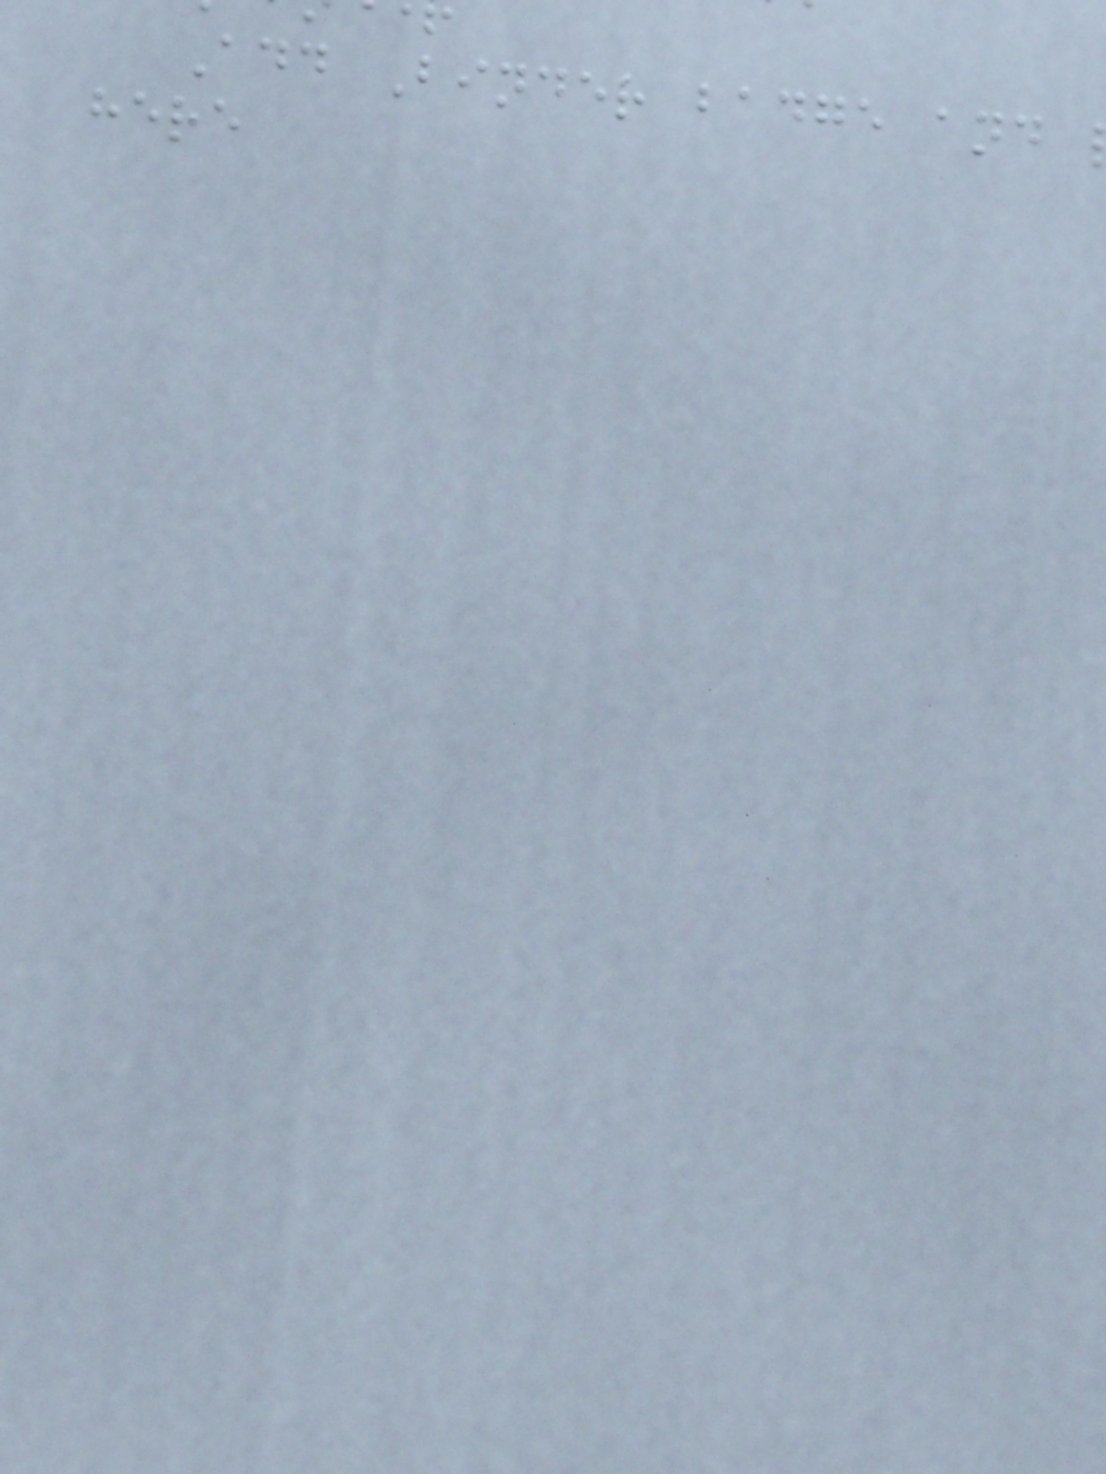Add Binder badge and
here
